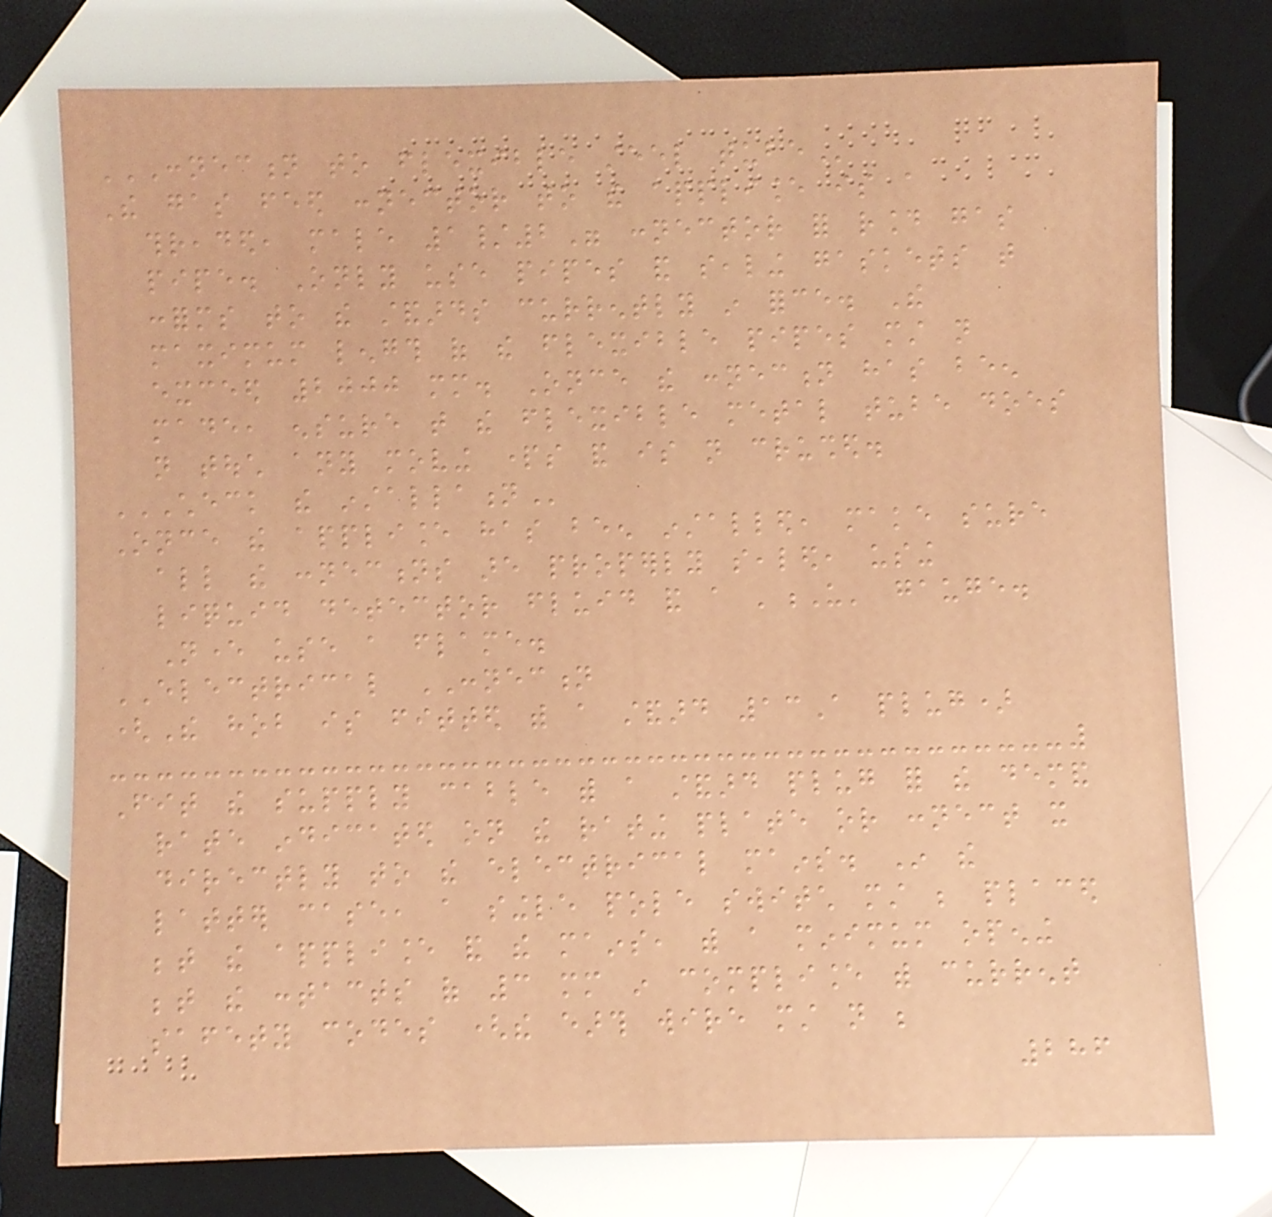CONNECTION TO FLEXIBLE STEEL TUBE
The gas feed connector to the appliance is a
threaded, male 1/2" connector for round gas
pipe. Only use pipes and sealing gaskets that
conforms to the standards currently in force. The
maximum length of the flexible pipes must not
exceed 2000 mm. Once the connection has been
made, ensure that the flexible metal tube does
not touch any moving parts and is not crushed.
CHECK THE INSTALLATION
Once the appliance has been installed, make sure
all the connections are properly sealed, using
liquid detector fluid and a 'U' gauge.
Never use a flame.
ELECTRICAL CONNECTION
(The hob is fitted with a standard 13A plug)
Fit the supply cable with a standard plug for the demand
rate indicated on the rating plate or connect it
directly to the electrical mains. In the
latter case, a single pole switch must be placed
between the appliance and the mains, with a minimum opening
between the contacts of 3 mm in compliance with current
safety codes (the earth wire must not be
286
